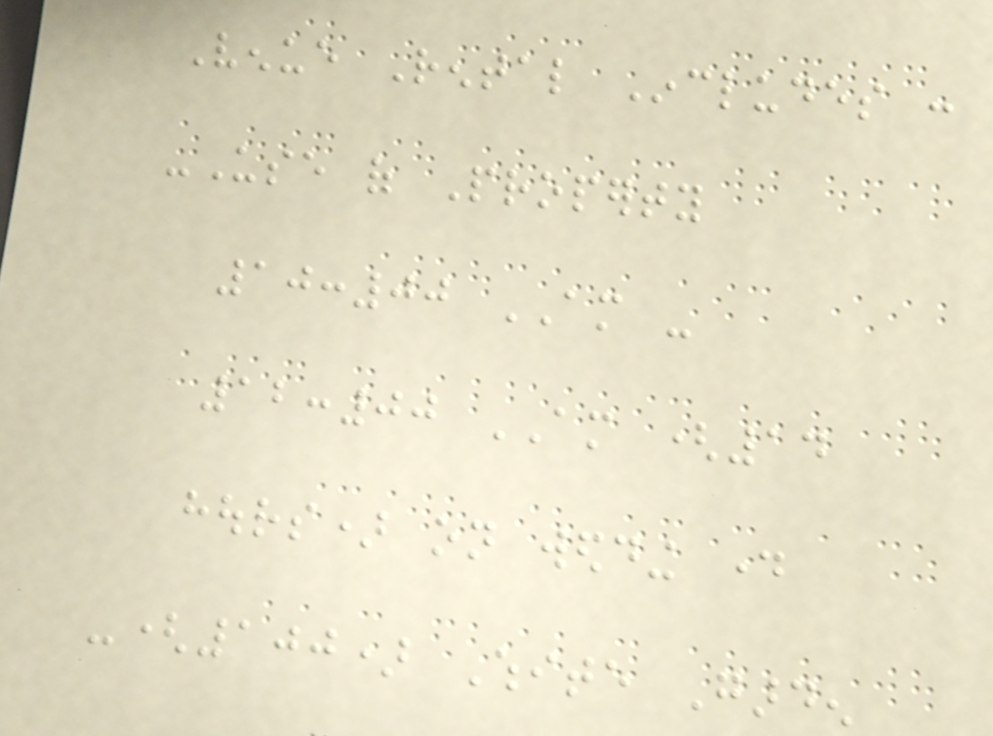Venue Rental Includes :
-Use of Property
10:00 AM -
12:00 AM (14
hours) on wedding day
-(100) White Garden
